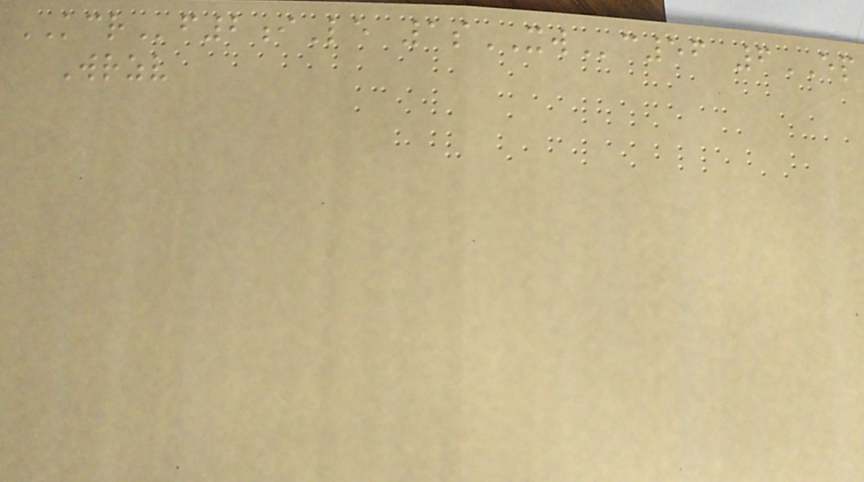KCRf2iLe 1sXWc56 6EP
Wrzv
